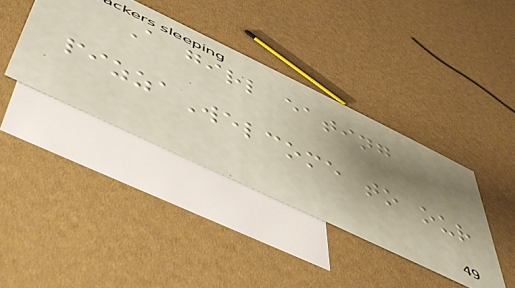A girl eating
pizzaWelcome to our
